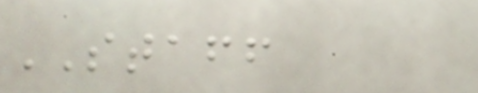STAFF
